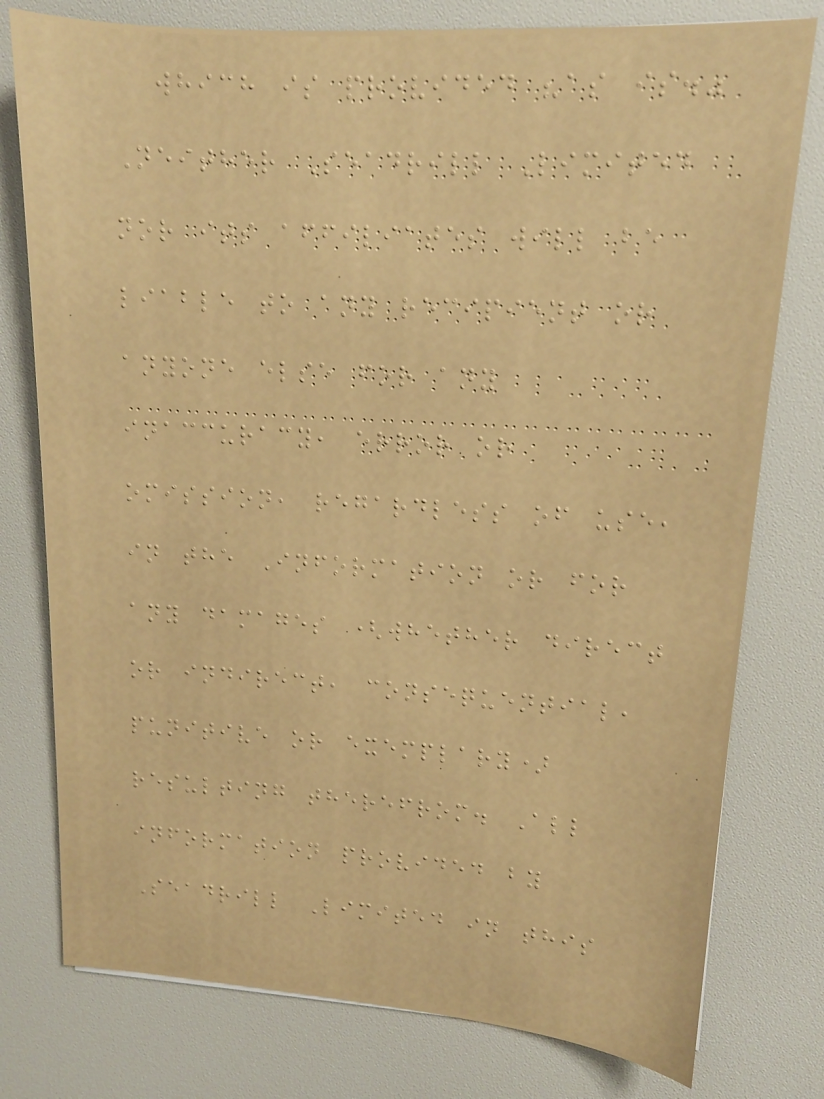which is provided "as is."
Neither Seadrill Limited
nor its affiliates will be
liable to any recipient or
anyone else for any
inaccuracy, error or
omission, regardless of use,
in the Information or for
any damages (whether direct
or indirect, consequential,
punitive or exemplary)
resulting therefrom. All
information provided by
Seadrill Limited in this
